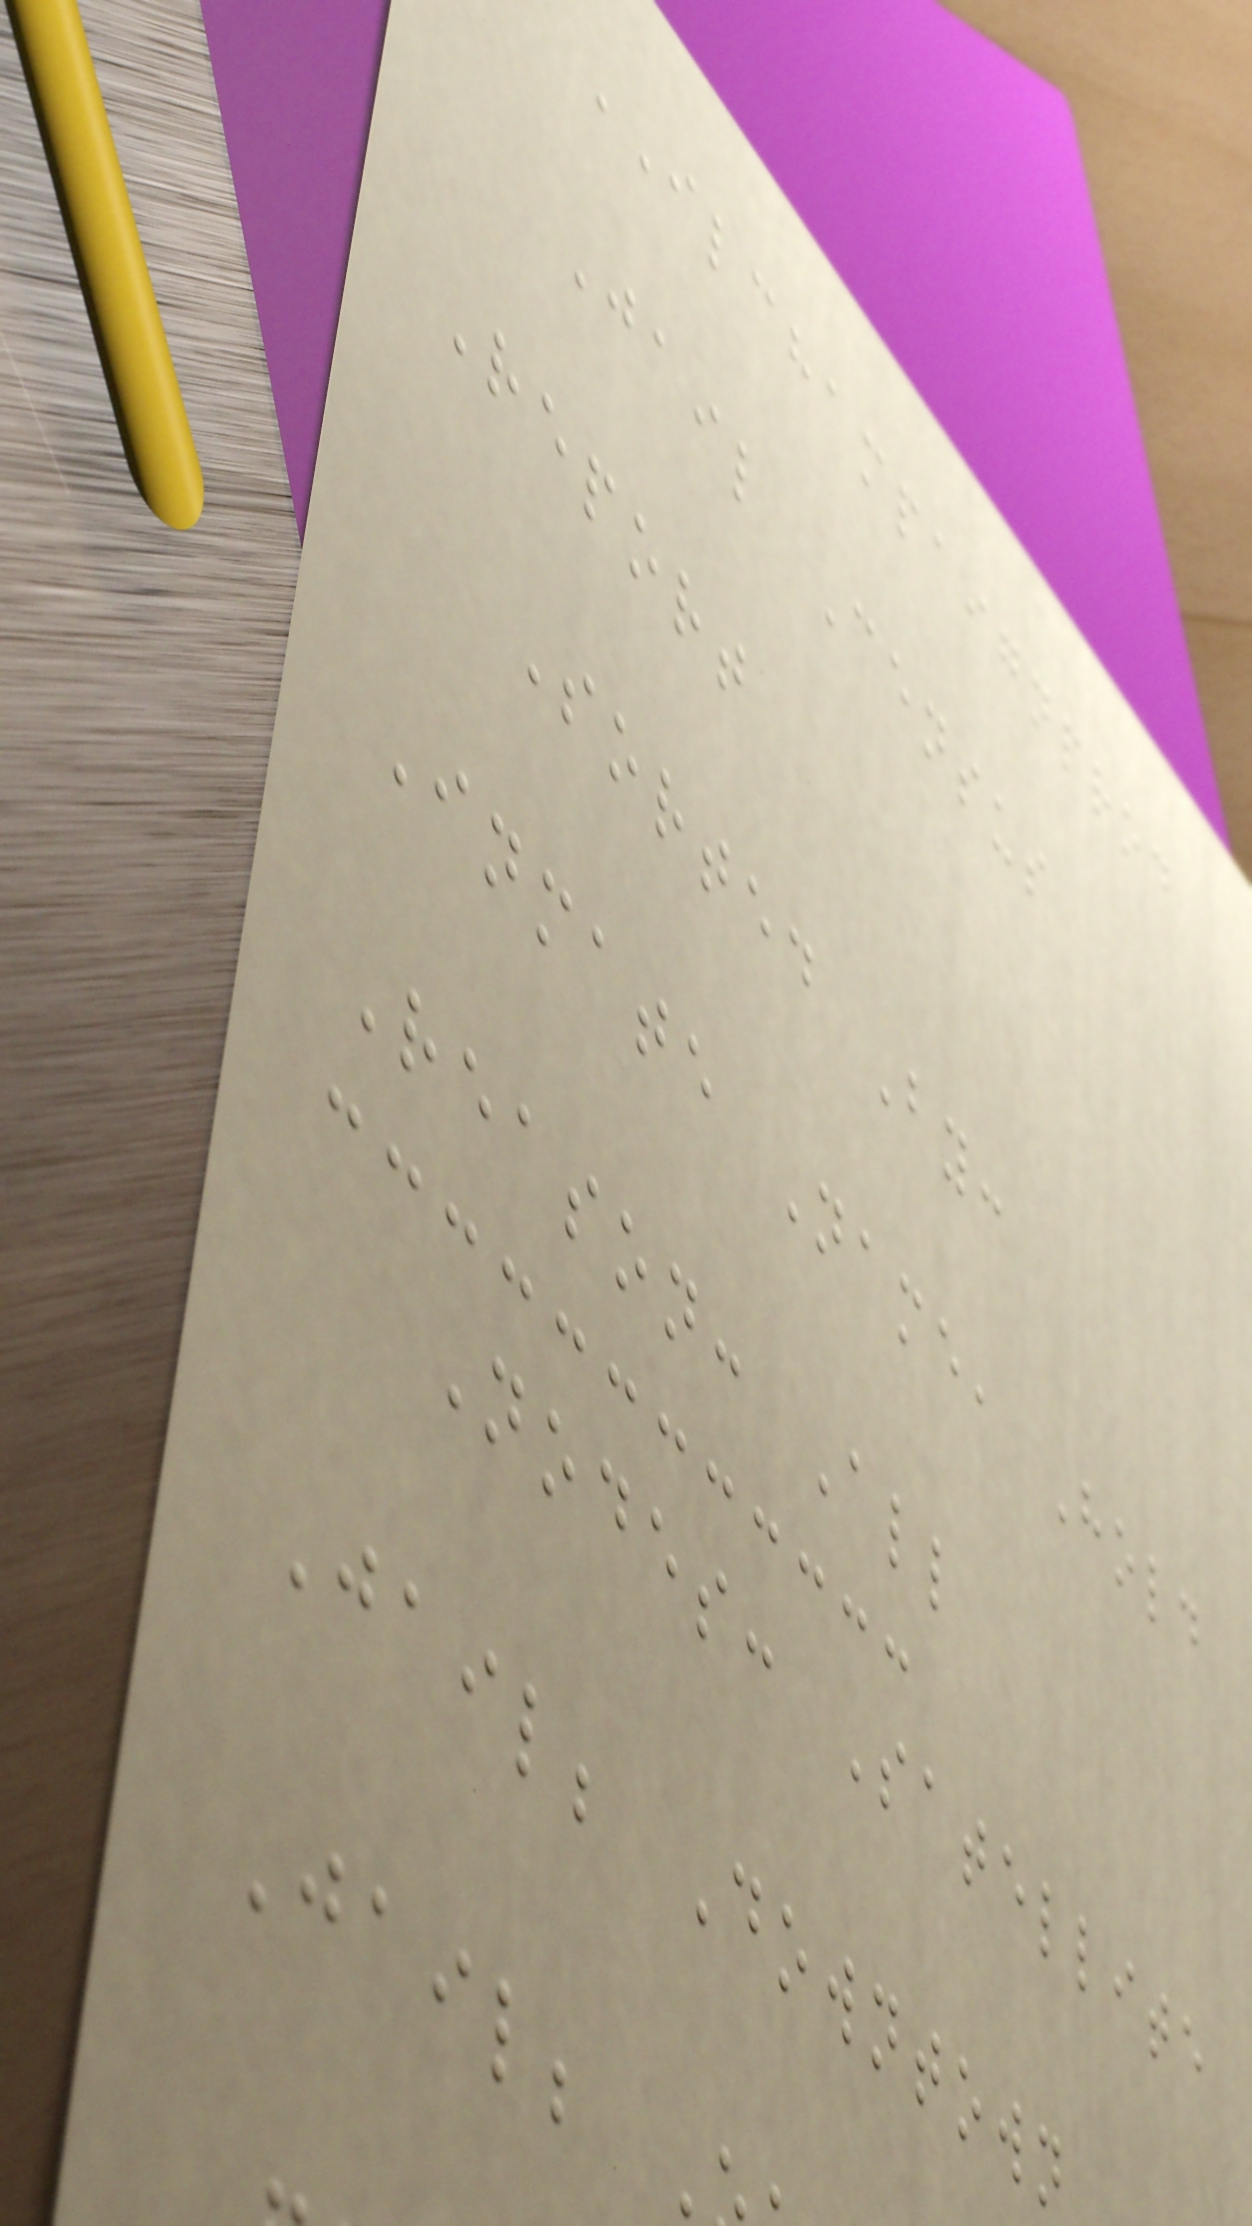ILCHAMPAIGNPROD
Jail Census
Report
Sorted By:
Inmate Name, Hold
Reason: All
Nodes: Satellite
Jail; Downtown
Jail;
